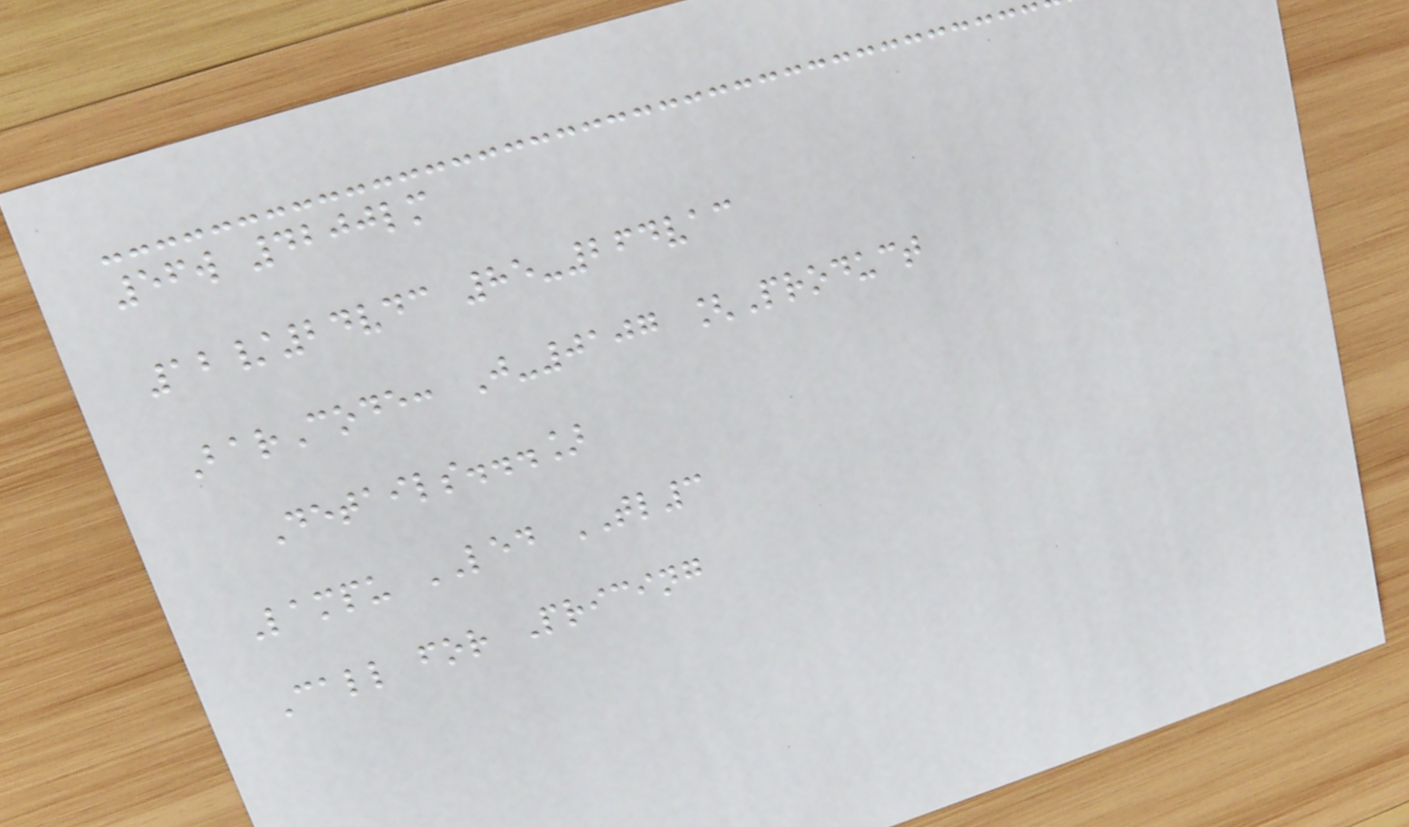56w 4200lm
12/24vdc 85-264vac
BarCode: J-0107 [Product
Details...]
Lampu LED TL3
Call for Pricing
